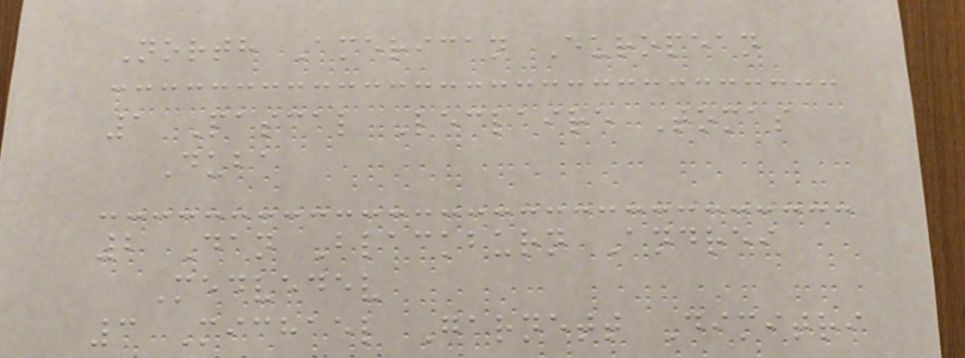North American European
1 Pascal Leclaire Tomas
Duba
2 Dan Blackburn Andrei
Medvedev
3 Michael Garnett Dimitri
